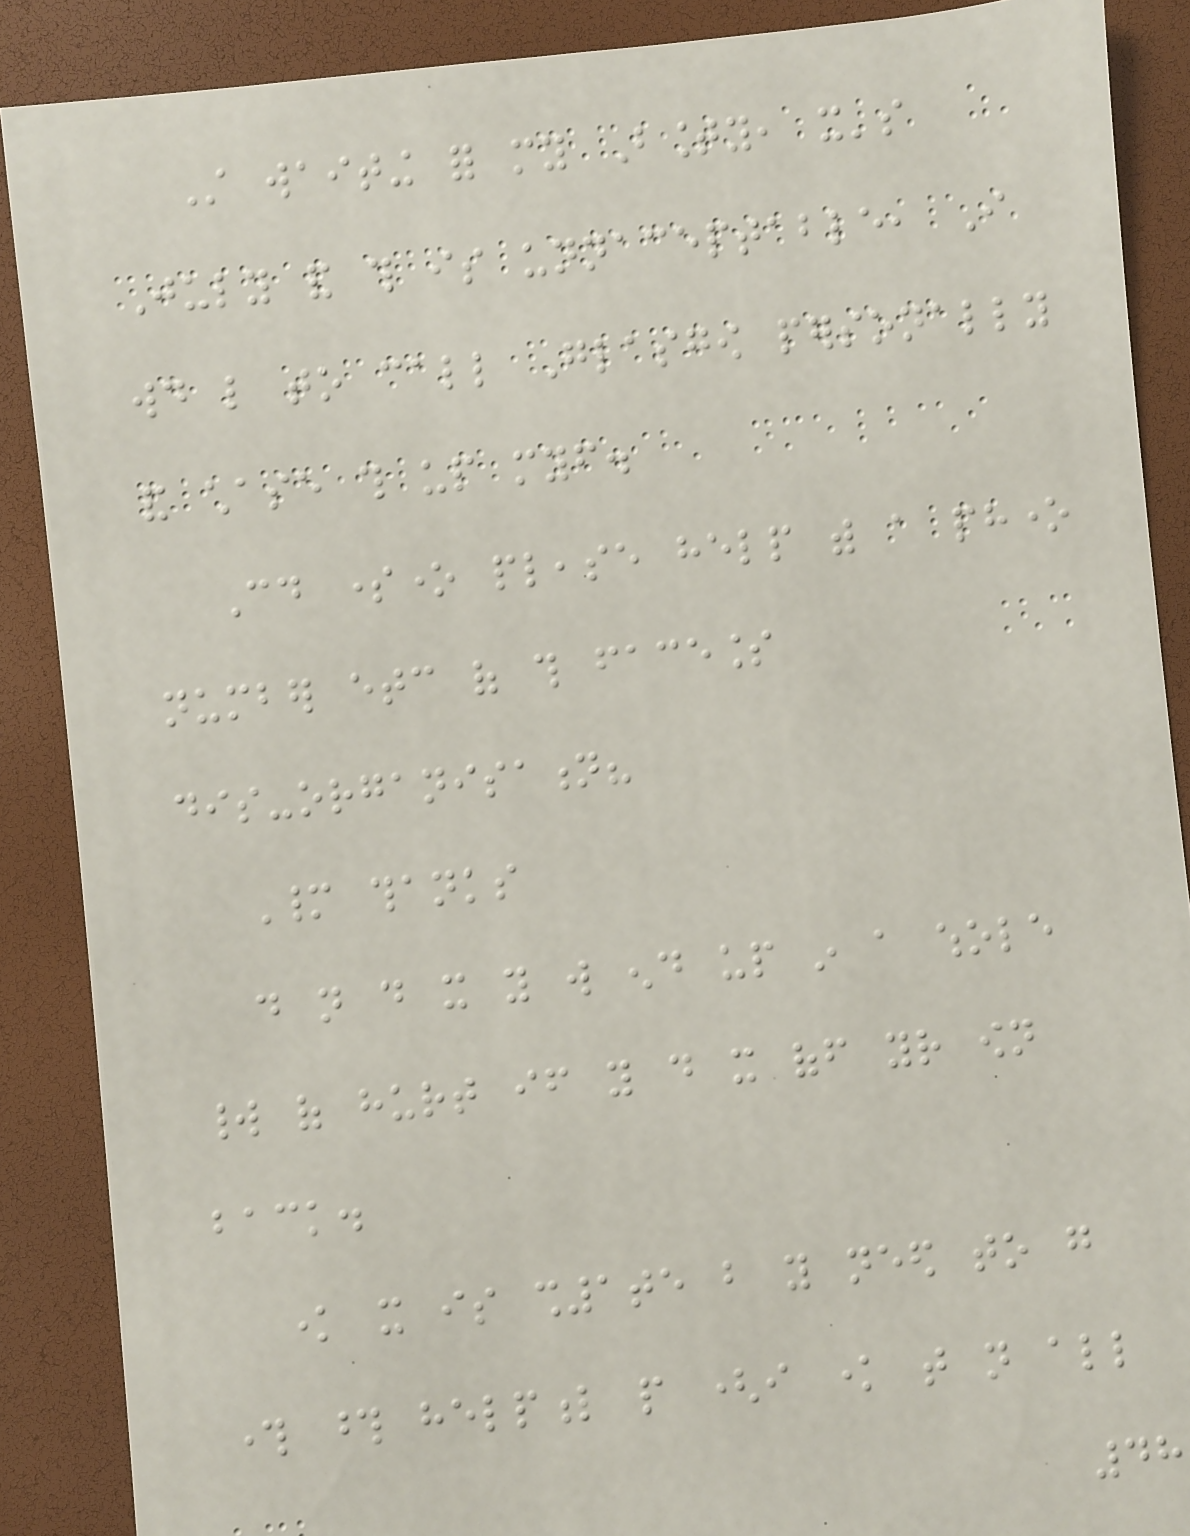Still waiting for my Bounty, it's
July and this is unnaceptable, I
would like to call Glasgow personally
and chase this up myself.
Could someone please help with a phone
number etc of this faceless
dis-organisation?
Many thanks
do not do it you will end up in a whole
world of hurt if you do it off your own
back.
know it is sh1te but you need to go
through those helpful people (i know that not all
48
